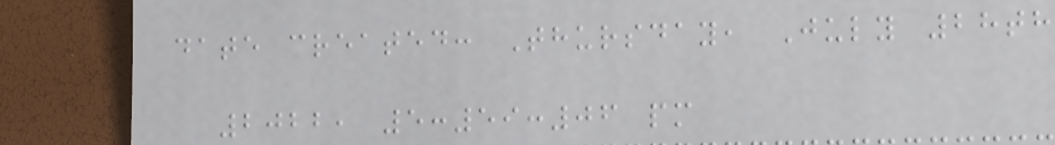date created: Thursday, July 28th
2022, 5:59:06 pm
